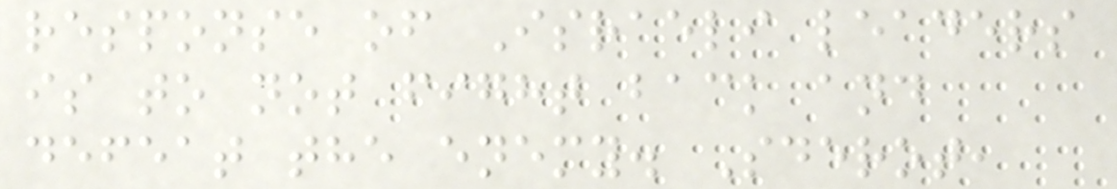response of Israeli leaders
is to not fight back and
defeat the enemy. Sderot,
